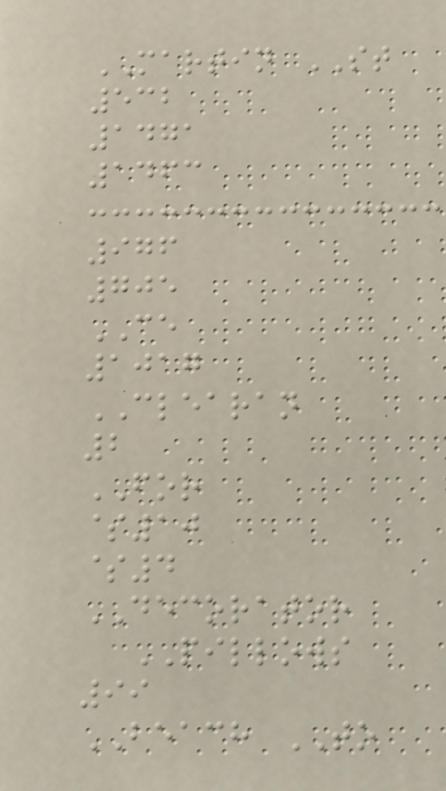MARTIN ST
532
1471
1463
976
705
CE
1017
CLEARAN
2
FOR
$10
$4
DECORATOR
PILLOWS
99
BEACH TO
